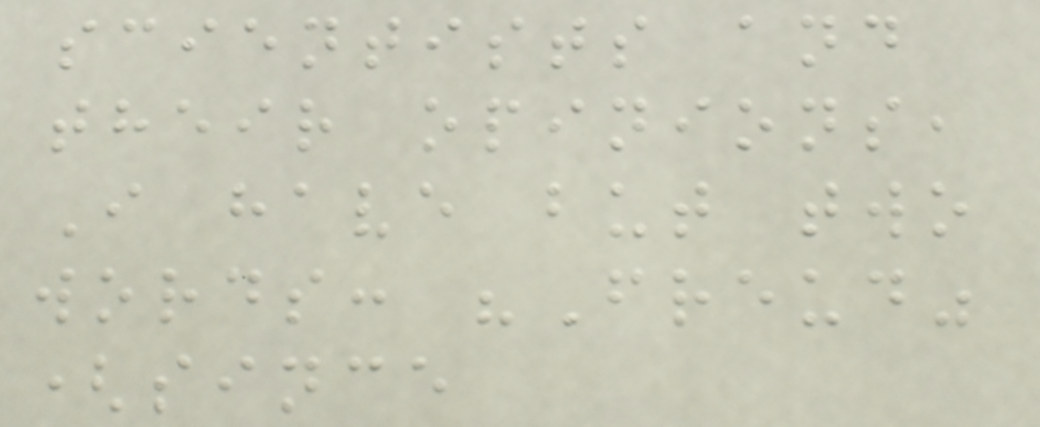scientists and
their opinions,
I have but two
words: "Freud"
(since
